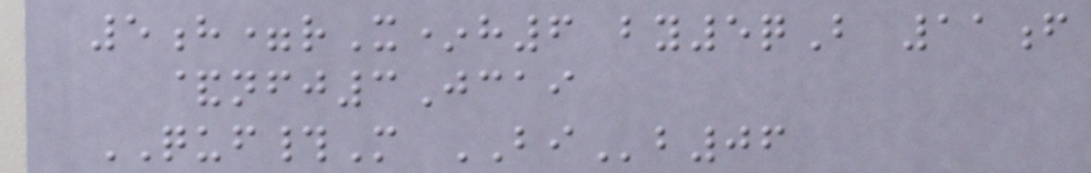5h=rX*h6 by5qB 11f
&nfj3Jcai
QUF#M BIb06
